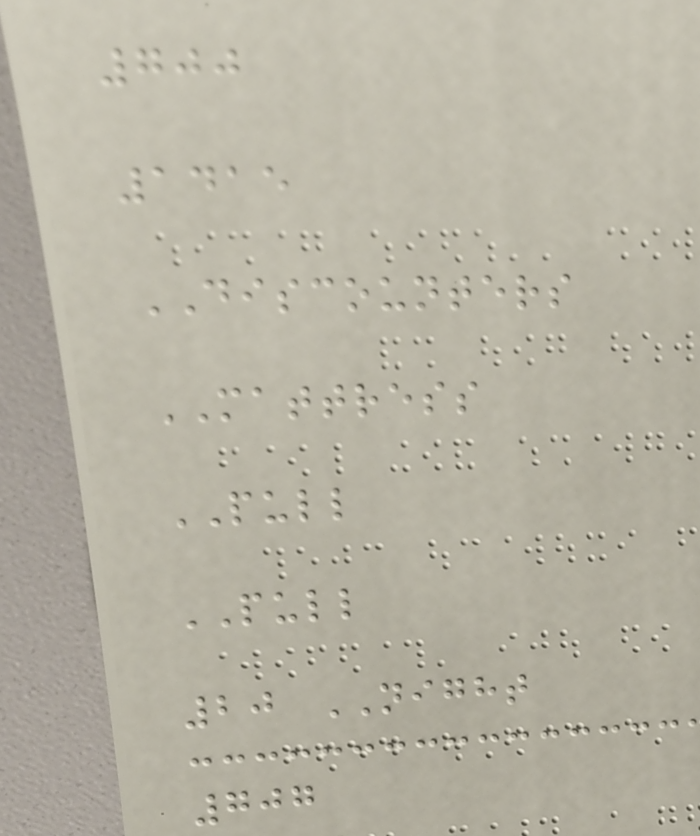700
1415
DISCOUNTERS
MATTRESS
PULL
PULL
20 NIGHT
707
